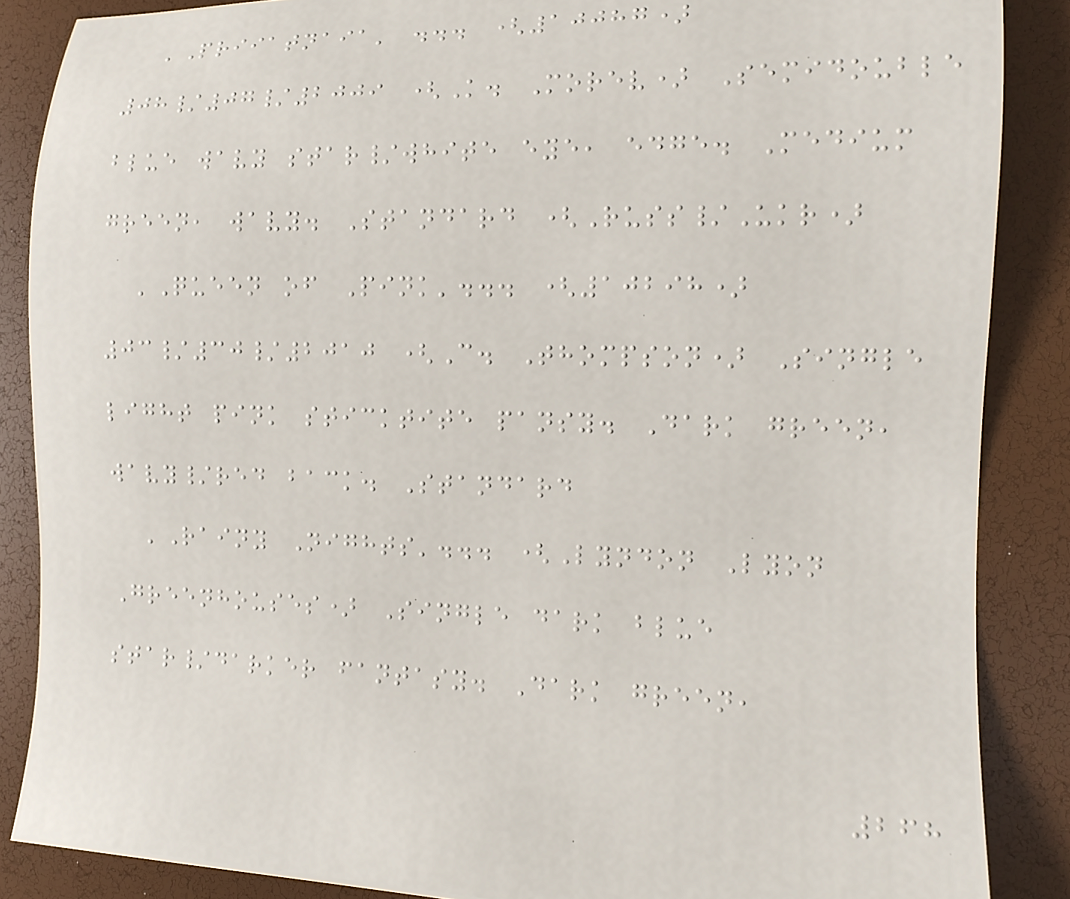'Priiatnaia' ... (10087)
08/07/2009 (K. Morev) Semidouble
blue wavy star/white eye, edge. Medium
green, wavy. Standard (Russ/Ukr)
'Queen of Pink'... (10298)
03/30/2010 (C. Thompson) Single
light pink sticktite pansy. Dark green,
wavy/red back. Standard
'Rainy Nights'... (Lyndon Lyon
Greenhouses) Single dark blue
star/darker fantasy. Dark green,
268
